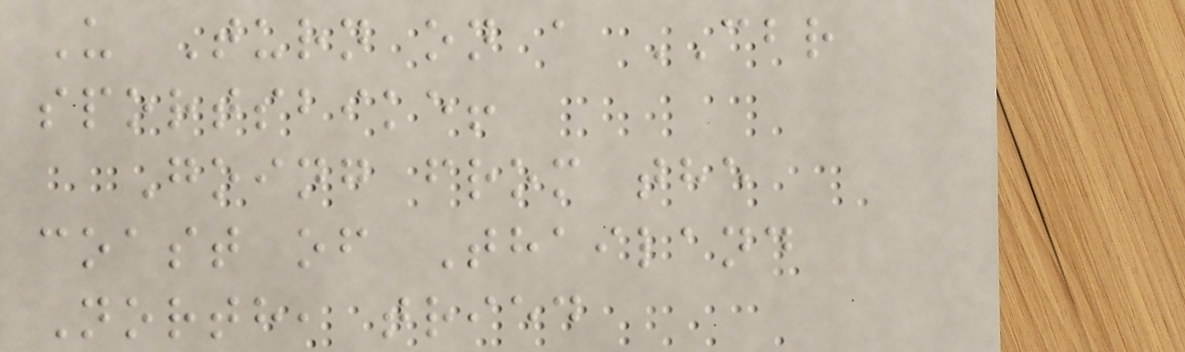U Turn on a CBR
sportsbike!
Going from the
coast of Thailand
North, tried
